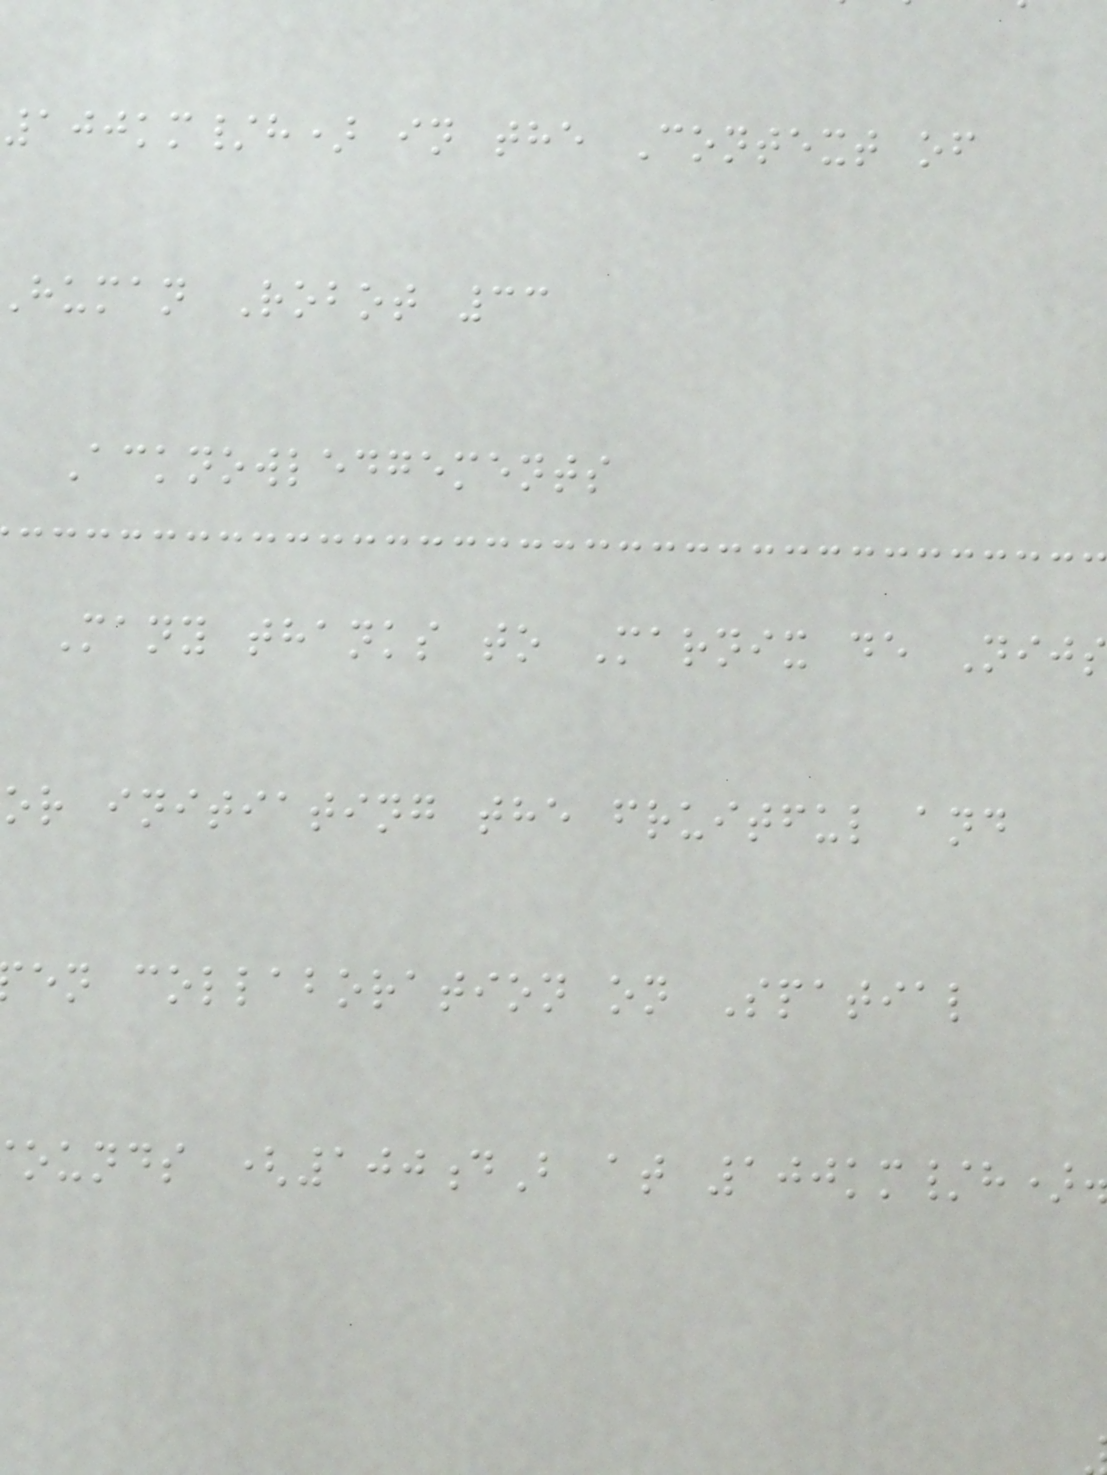100km/h) in the Context of
human Robot 33
Acknowledgements
Many thanks to Marnix de Nij
or initiating the fruitful and
en collaboration on Spatial
ounds (100dB at 100km/h)
